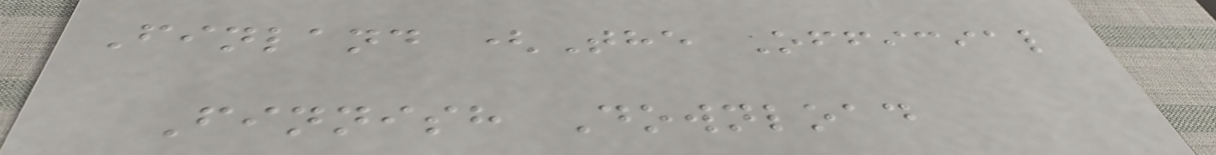Finland (The Official
Finnish Download
